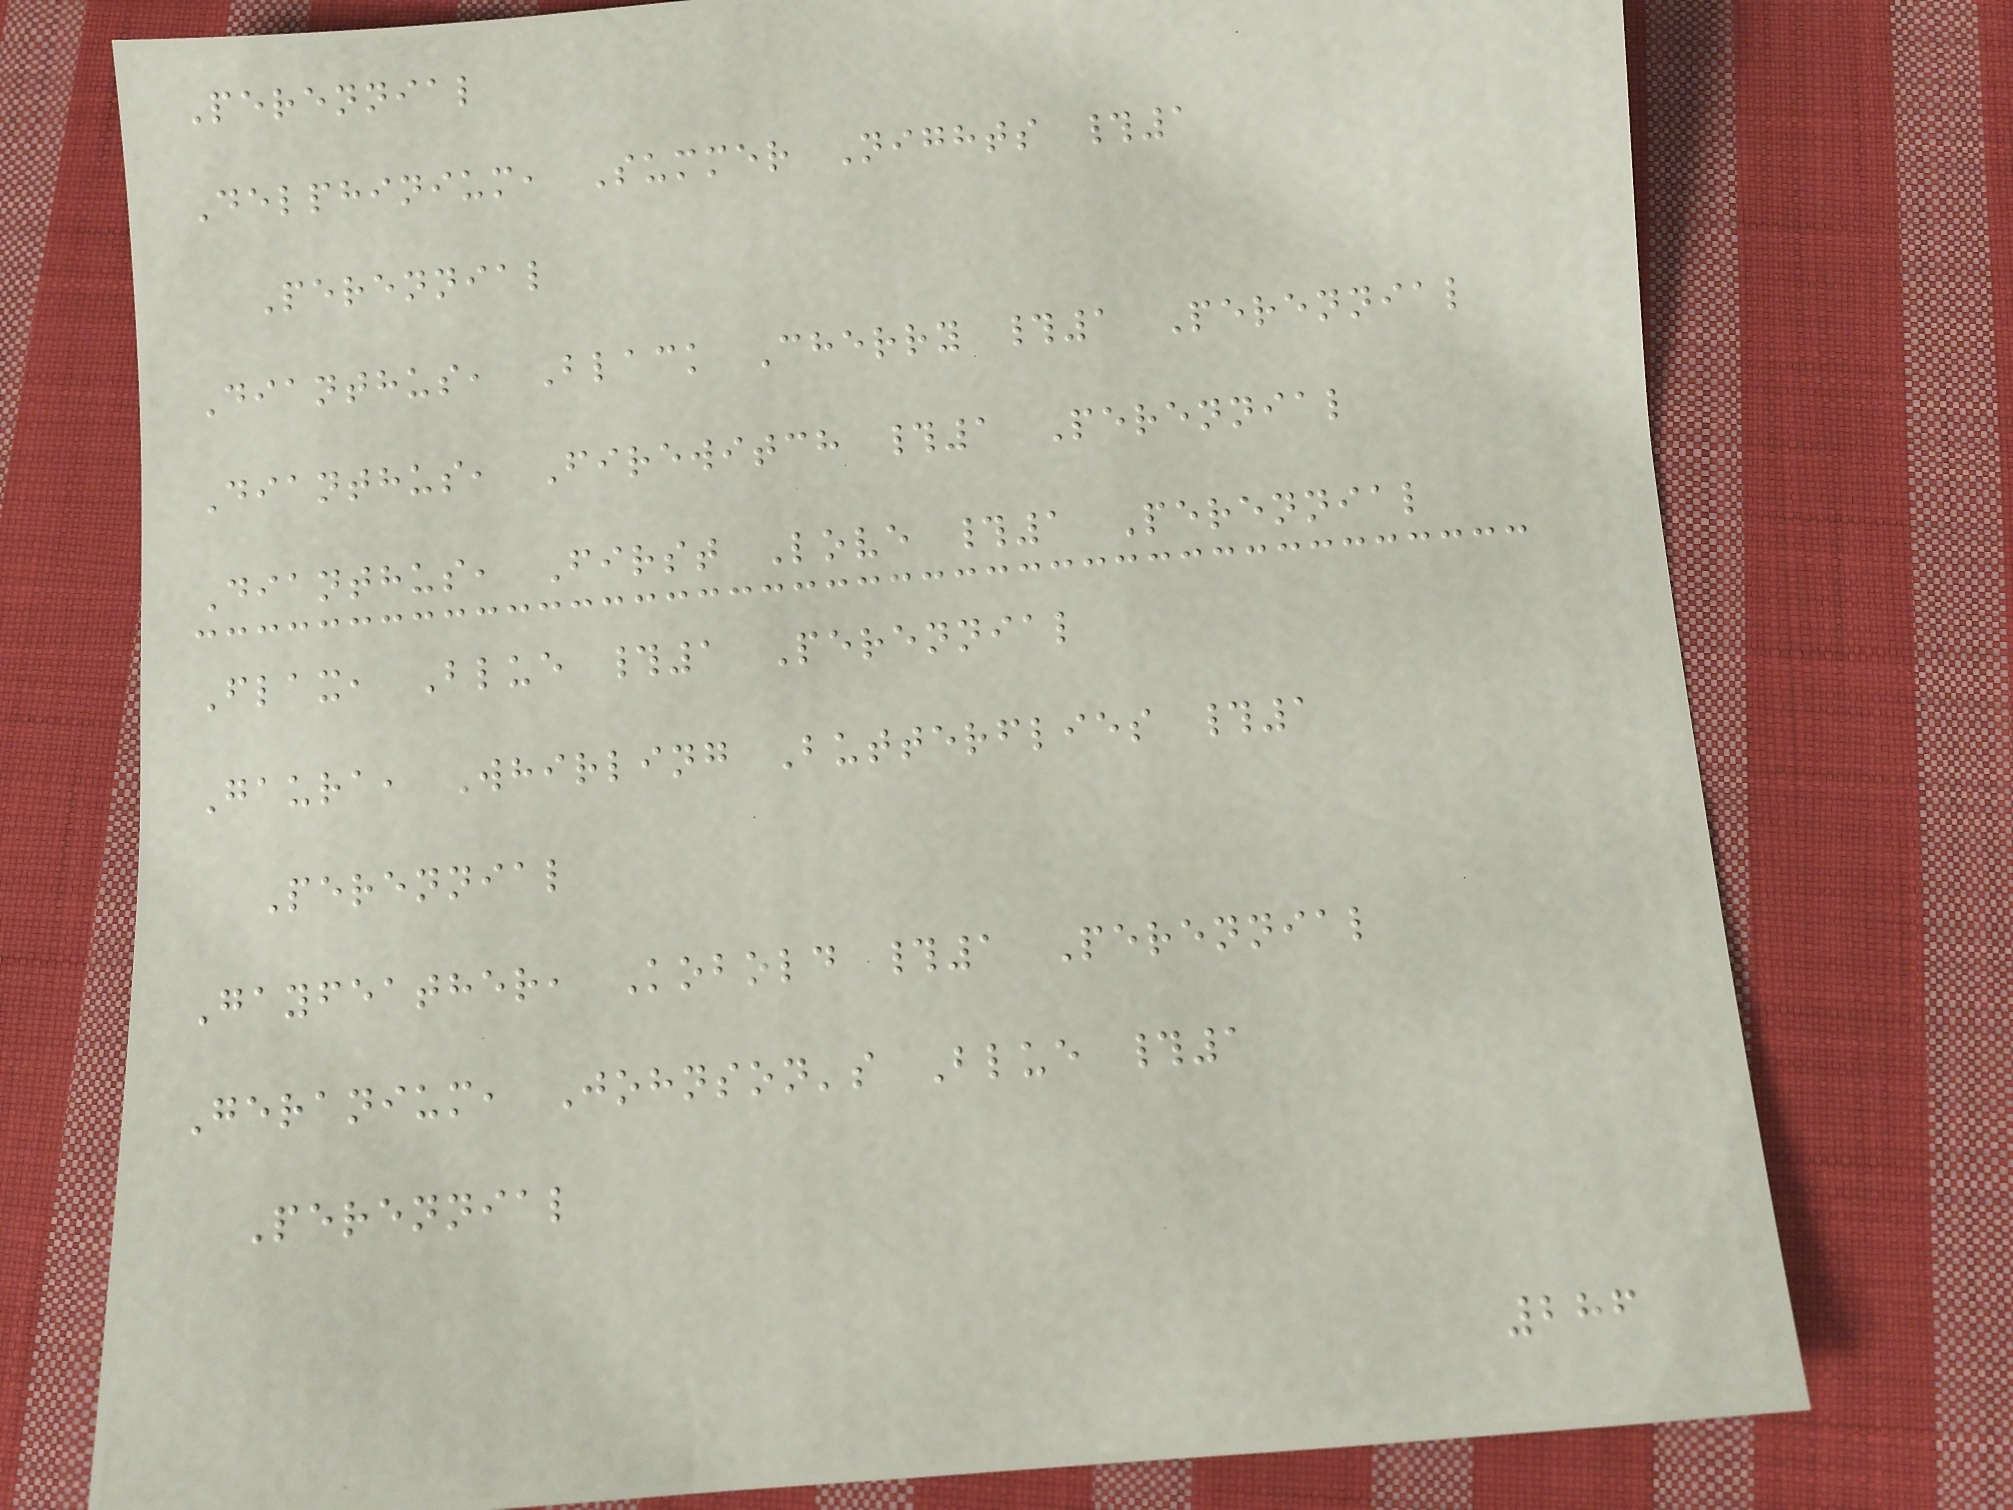Perennial
Delphinium, Summer Nights #1
Perennial
Dianthus, Black Cherry #1 Perennial
Dianthus, Firewitch #1 Perennial
Dianthus, First Love #1 Perennial
Flax, Blue #1 Perennial
Gaura, Whirling Butterflies #1
Perennial
Gayfeather, Kobold #1 Perennial
Geranium, Johnson's Blue #1
Perennial
286
